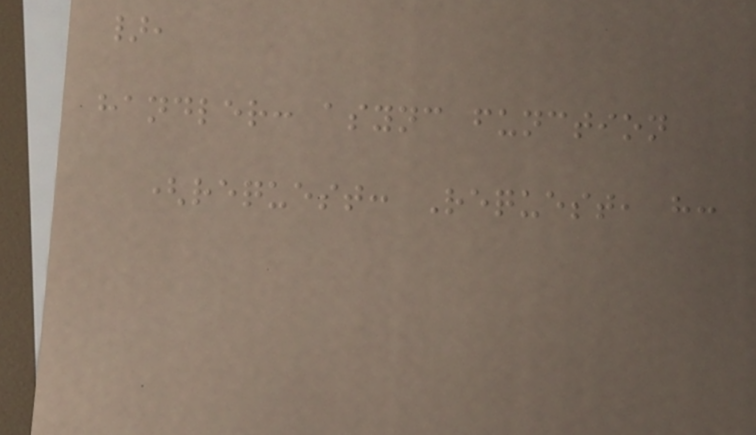},
handler: async function
(request: Request, h:
